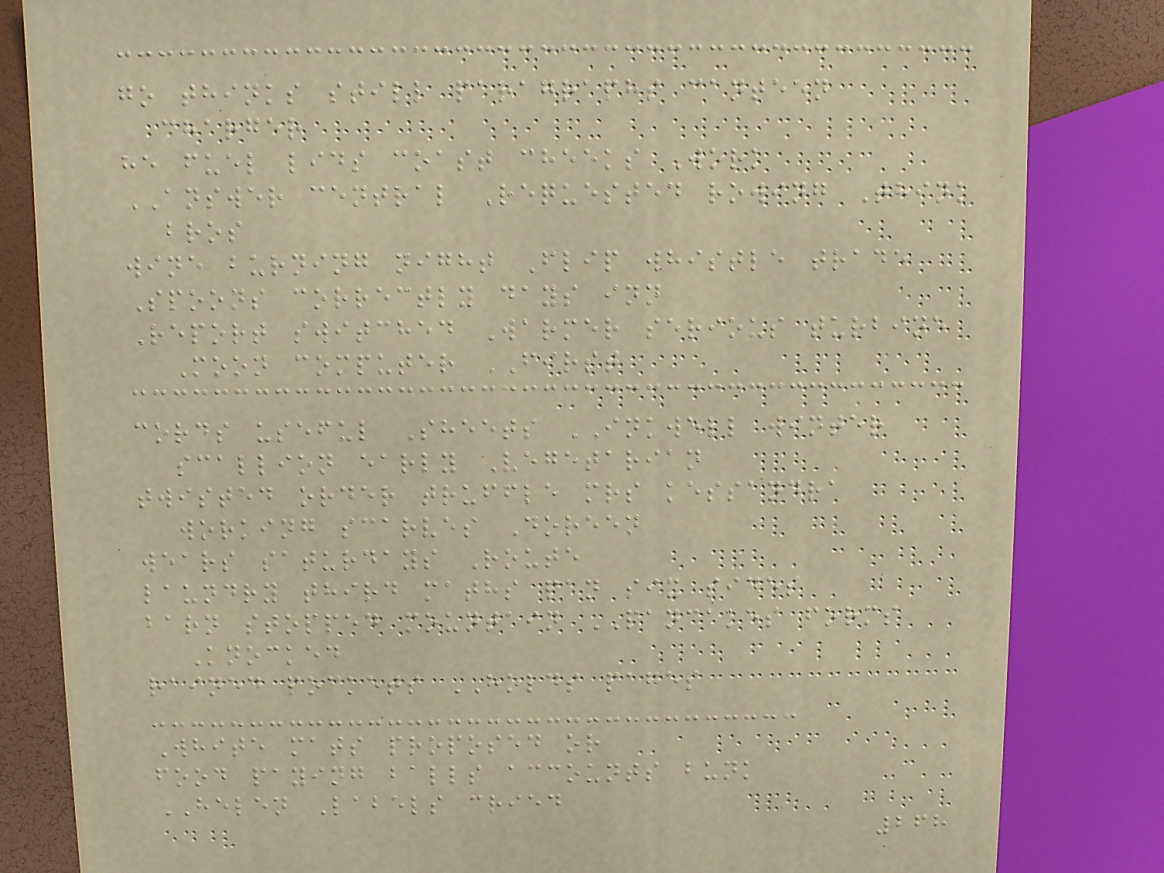go thinks still paragraphs canteen
charger
he fuel lids coast cheeks Work
ANSWER central Requested rowing Think
bros
wine burning night Flip whistle trade
Spoons correctly days inn
Report switched Warmer serious turbine
Moon computer FIRST
cords useful Sheets INKWELL winter
scallion early Vegetarian
twisted order truffle mrs kessandra
working scarves Doreen
wears saturdays Route
laundry third maths pan six sides
barn stopped mountain PANCAKES forms
Knocked
rained pockets HOLDS pages
White mats proposed or
food paying balls accounts bunk
HELEN Labels cried
268
